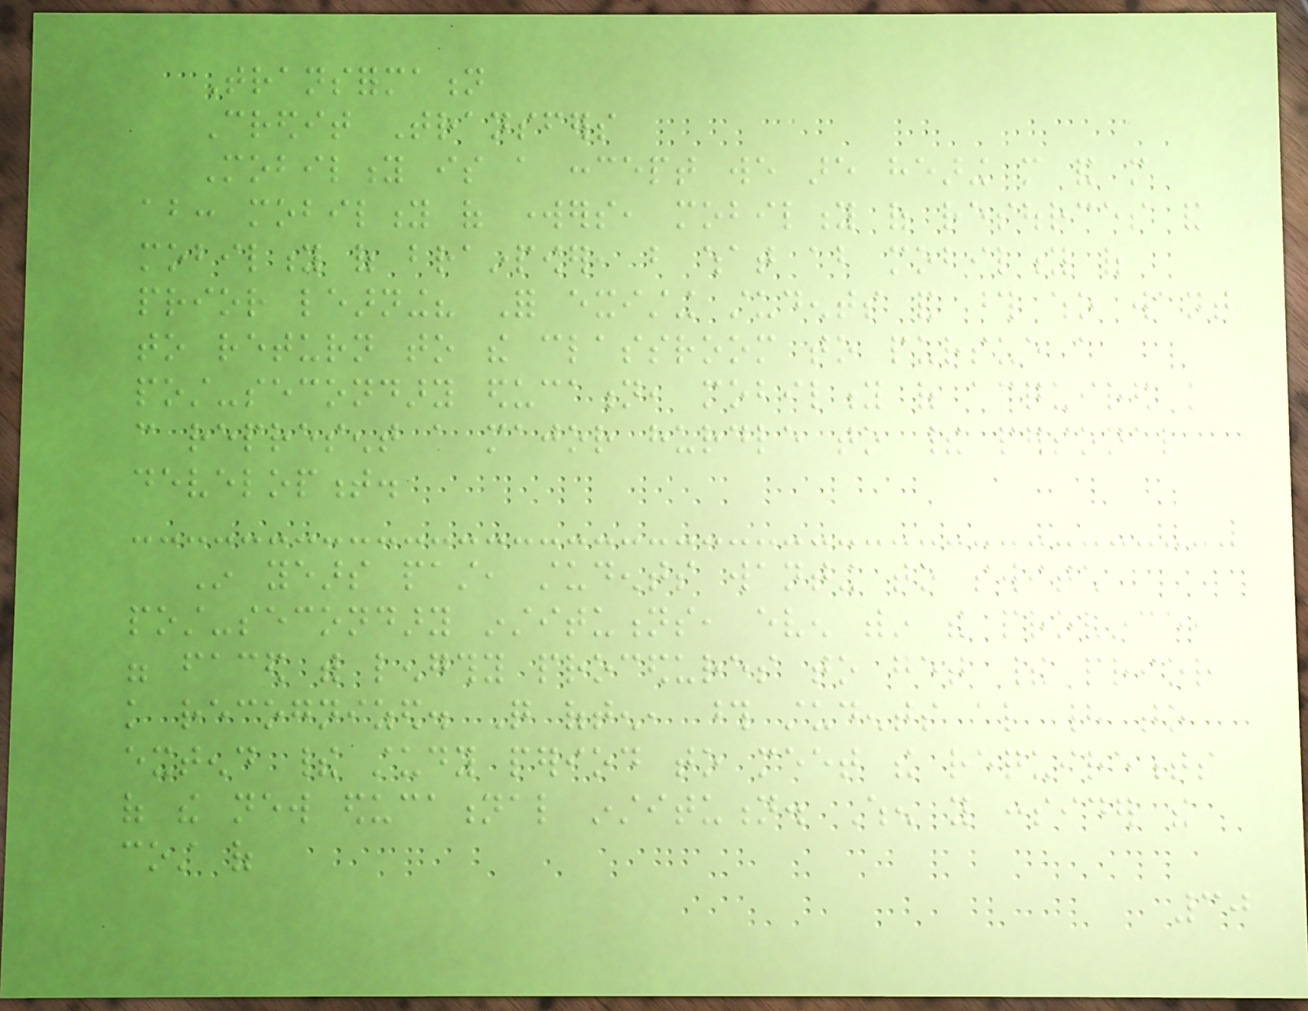Transformation
Credit Transfers
Mobility is a concept we are hearing more and more
about: mobility of workers, mobility of resources and
mobility of brainpower, but what about mobility of
prior learning? For existing students and those who want
to return to the classroom to pursue a
post-secondary education, mobility of acquired knowledge
can represent a major hurdle to their personal
development.
In years past, students wanting to switch
post-secondary institutions, even within the province,
were faced with lengthy procedures to get their prior
knowledge recognized. Quite often, those students also had to
extend their study period to meet the requirements
of the new educational institution. When you consider the
cost of
30
